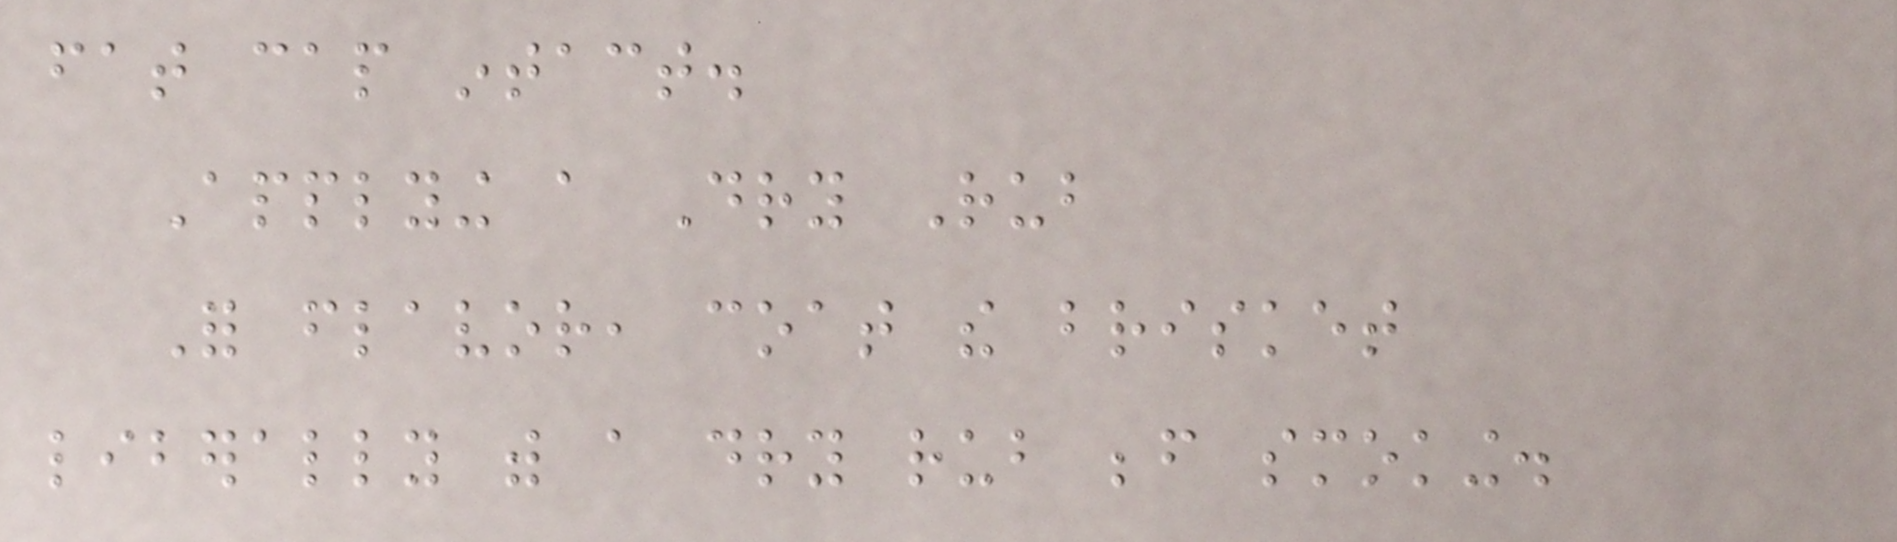fat cap intact.
Applying a Dry Rub
For flavor, coat the brisket
liberally with a dry rub before smoking.
